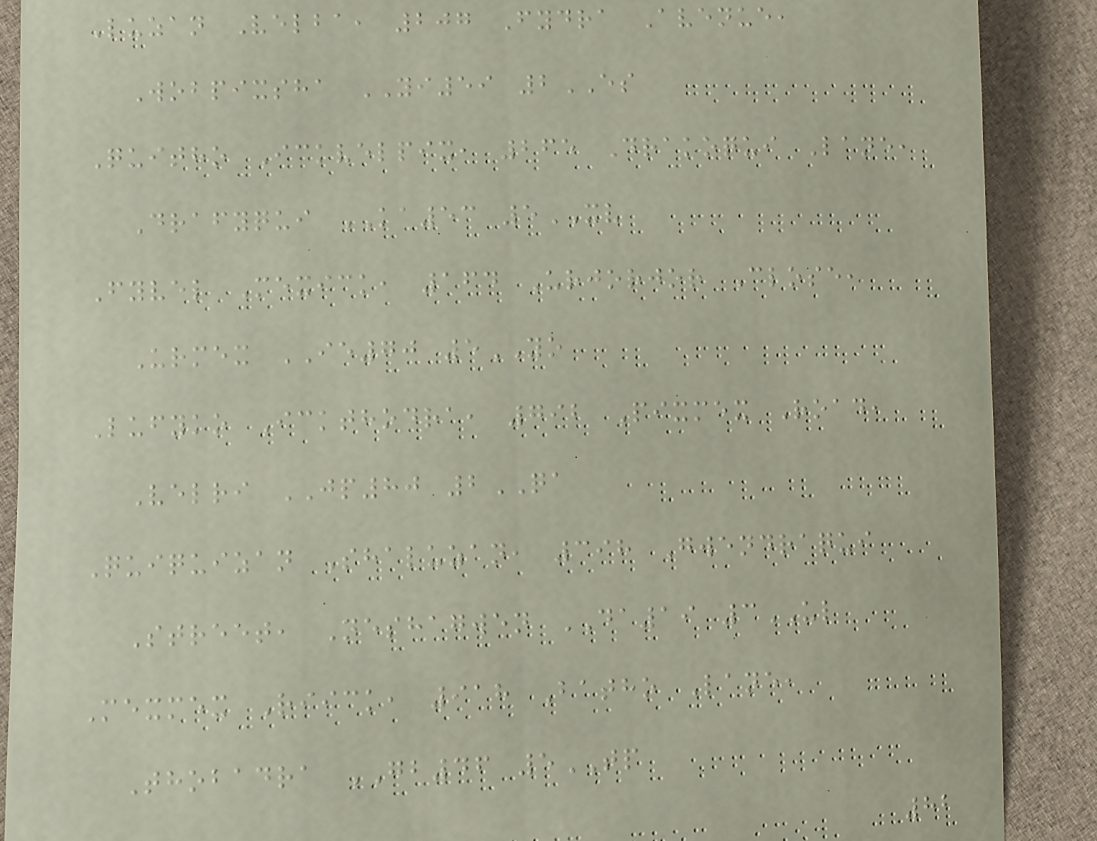Luzan Velba, 207 Fydra Avenue,
Wobpixsha YI59 2ES
Quitho Ickvelpix, 265 Drakoqui Lane,
Drafyqui KA53 5XV
Fyvel Mexick, 164 Urjorjor Close,
Urmex IE70 5YO
Lufyko Ickthodra, 792 Pixmex Road,
Velri JP80 2QA
Quiquizan Shaluzan, 398 Gwendraqui
Street, Neshagwen DA19 3UL
Mexmex Riick, 918 Batho Lane,
Thobadra GB46 5TP
82
